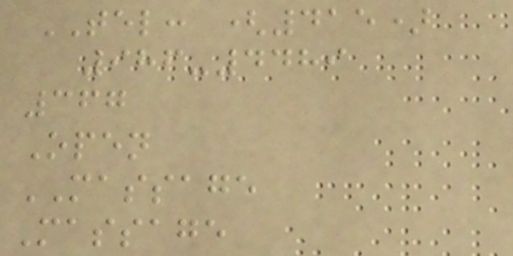TEL: (415)
986-4489
367
Open
MASSAGE
Massage
